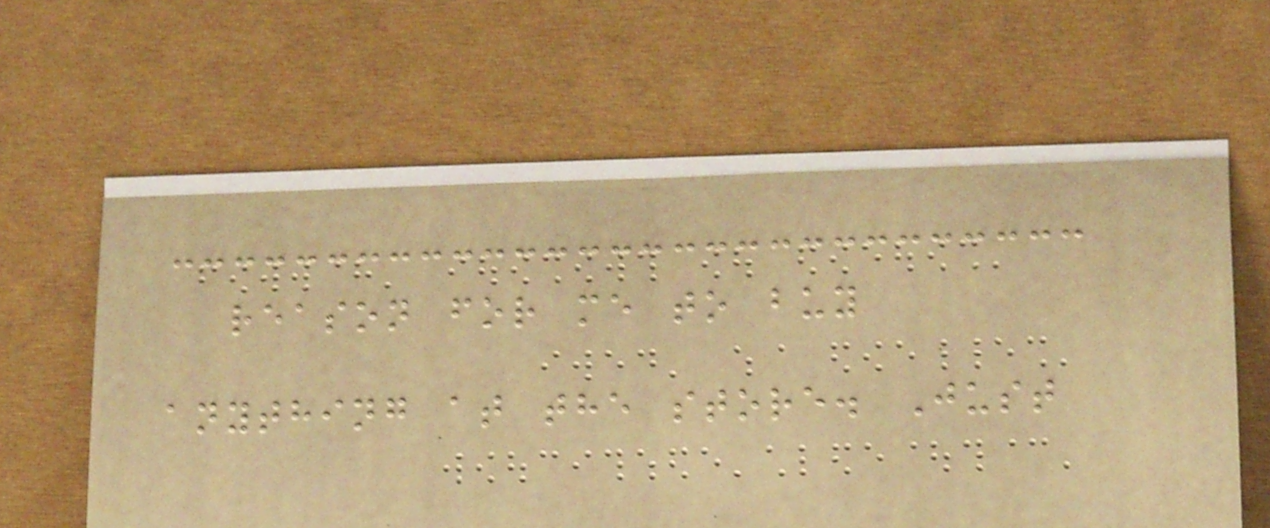reason for me to buy
anything at the store. Just
